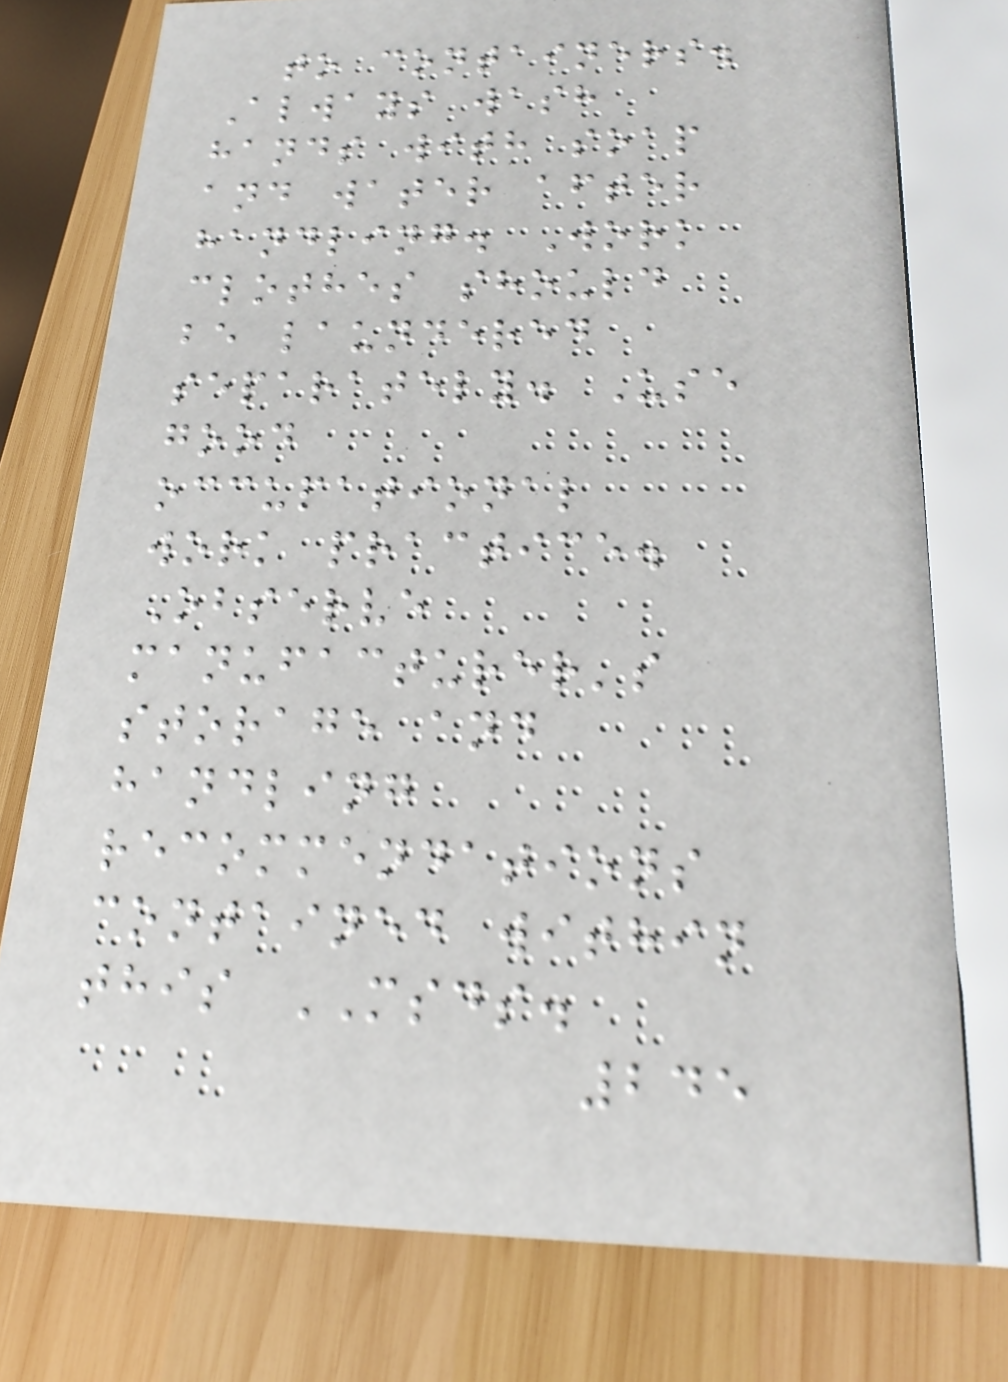to containers.
Always wash
hands with soap
and water after
handling. Work
clothes should
be laundered
separately. Use
good
occupational
work practice.
Observe
manufacturer's
storage and
handling
recommendations
contained within
this MSDS.
245
